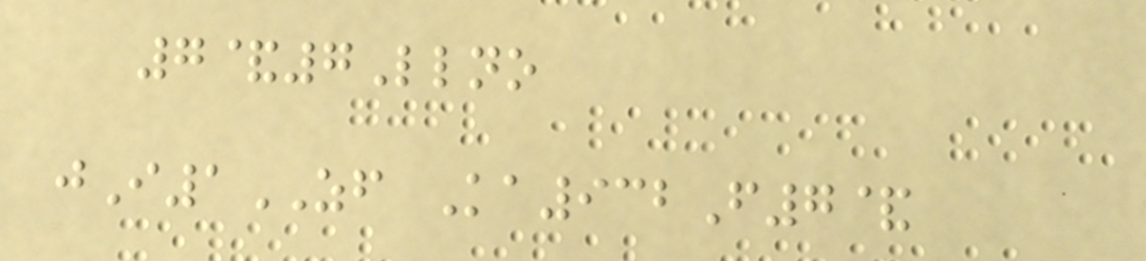7&7Llno
jI1ZF Ka932F7&
